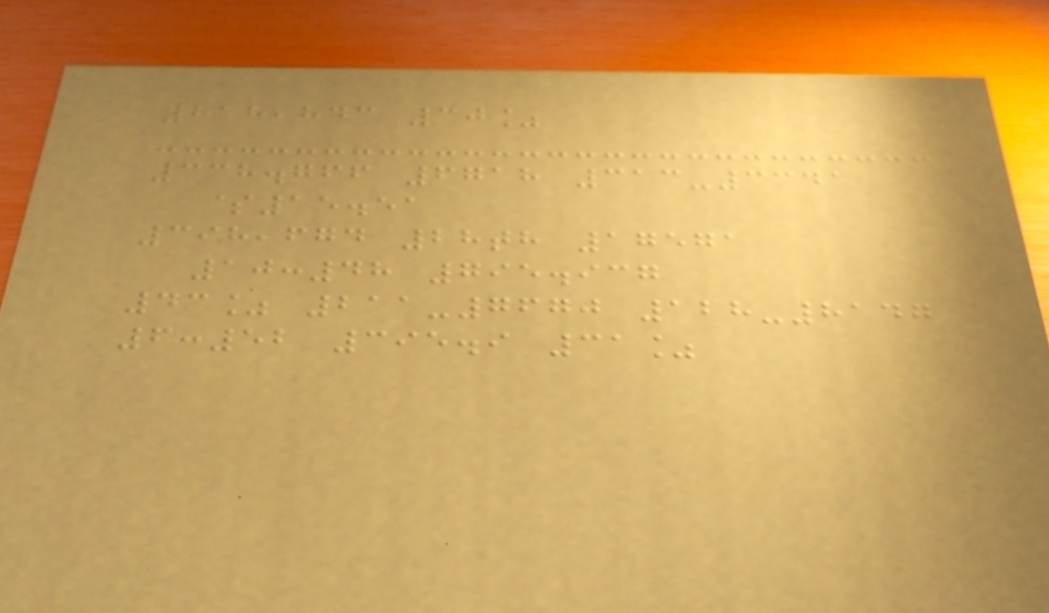818,843 30%
338.766 6718 313-3341
$15.51
398,674 28th 17571
10:48 795.937
43% 211-7670 128-8147
6:52 395.9 31%
